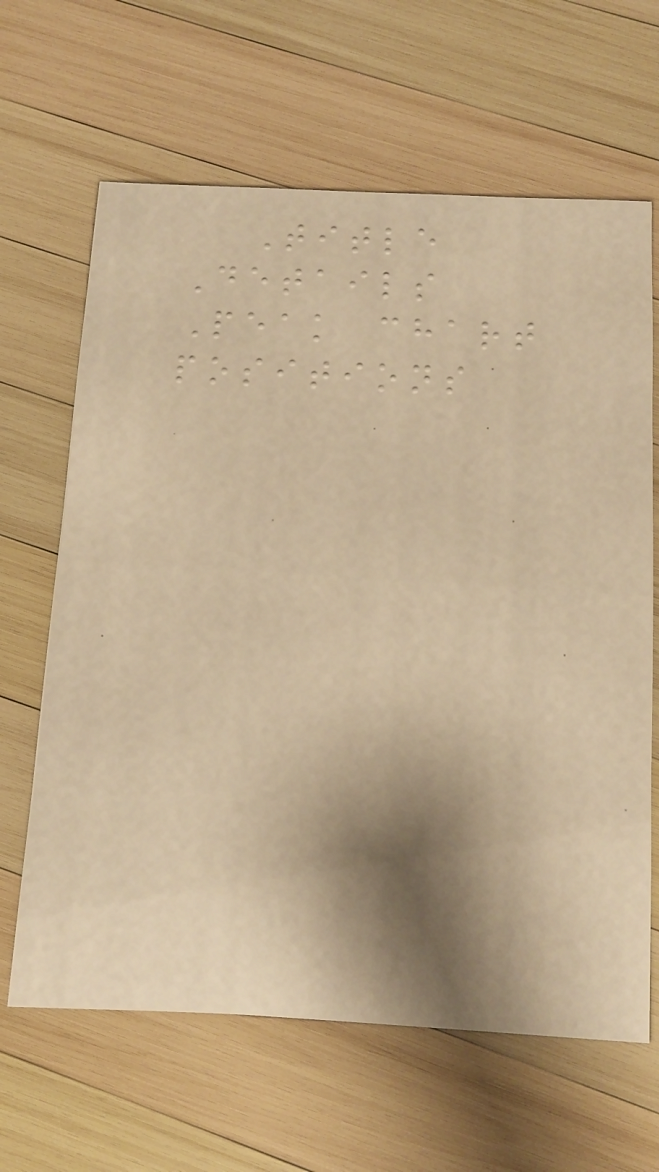Title
Details
Peak chart
positions
